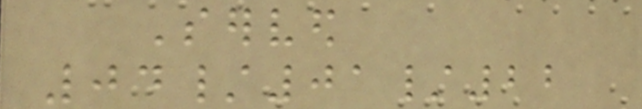Served
04/01/22
